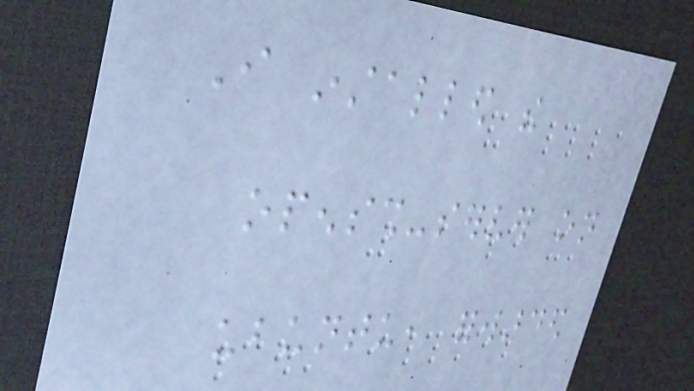I installed the
openssh-server on
ubuntu, forwarded
